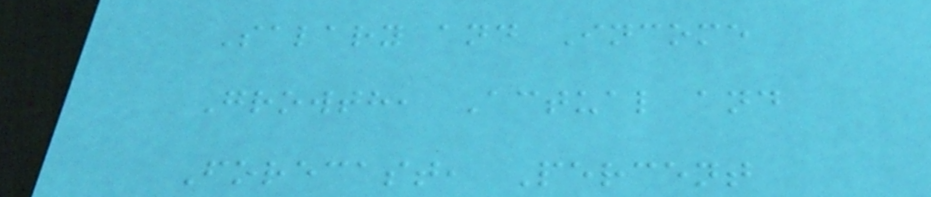Salary and Income
Growth, Actual and
Forecast, Percent
